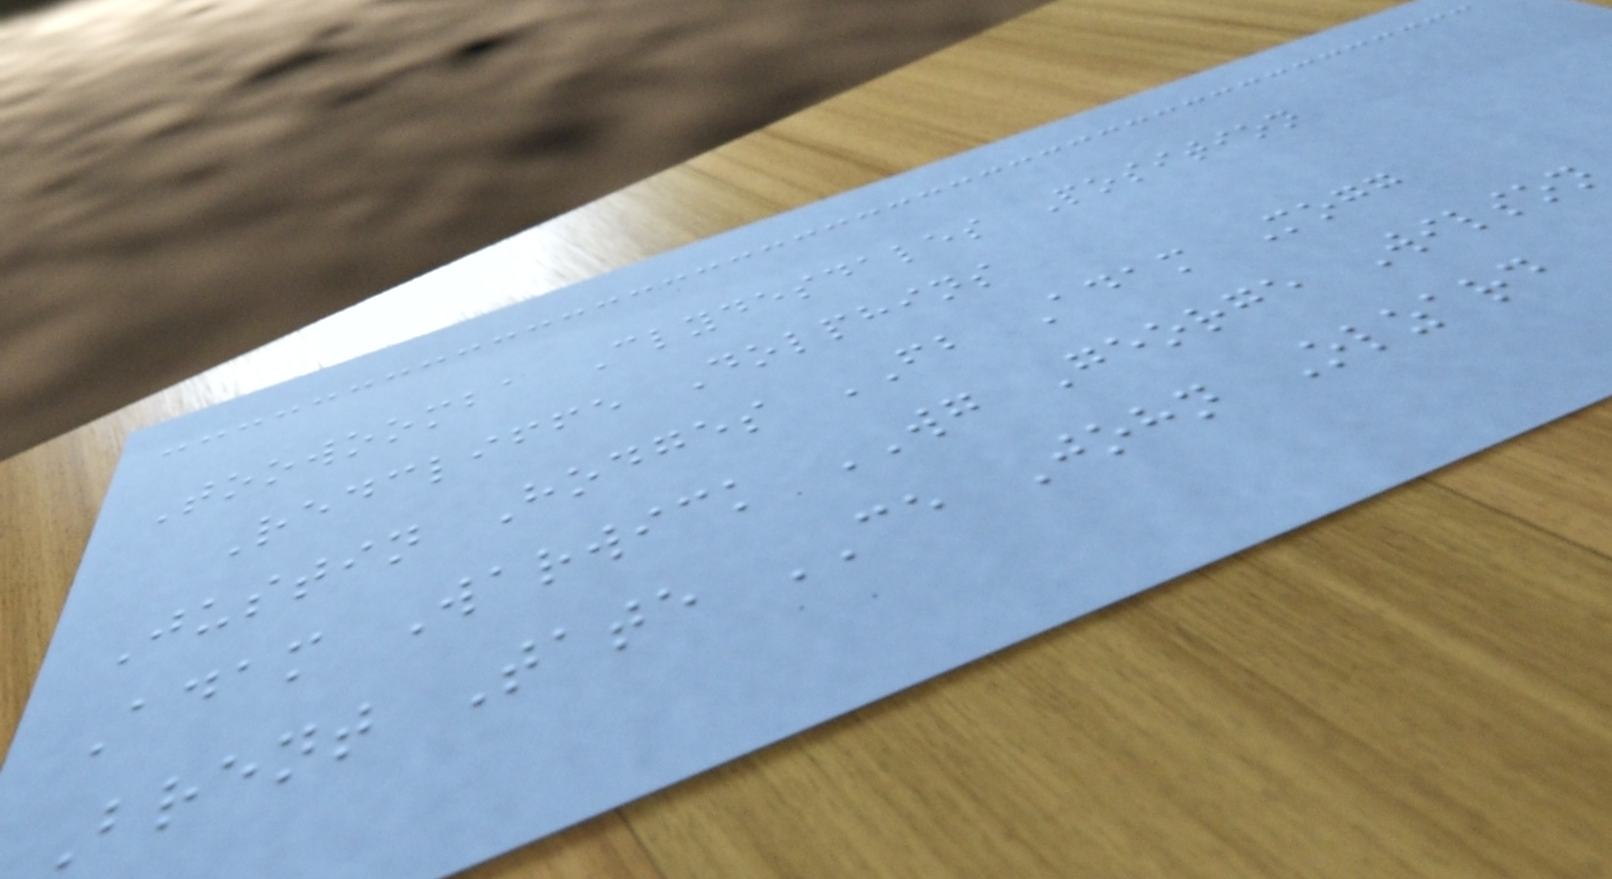Toowoomba Clydesdales Position
Redcliffe Dolphins
Justin Hodges FB Adam Mogg
Adam Warwick WG George Wilson
Brent Tate CE John Olzard
